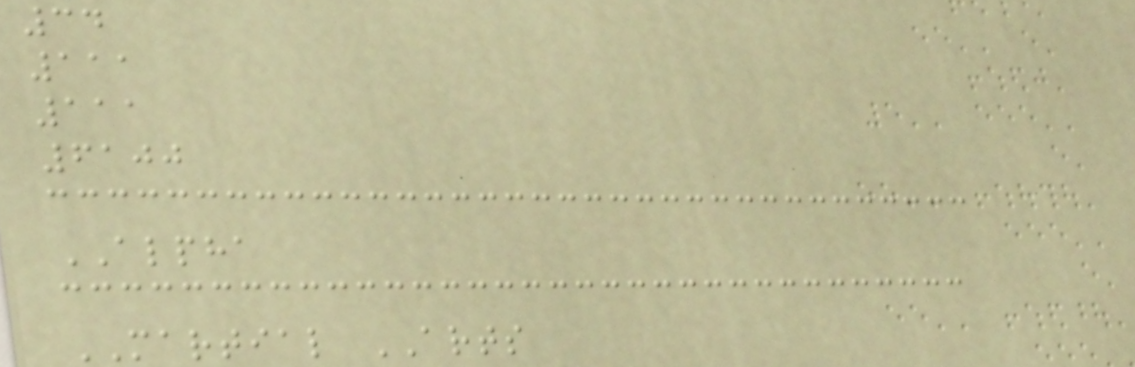34
111
111
6100
ALPHA
MARTIAL ARTS
